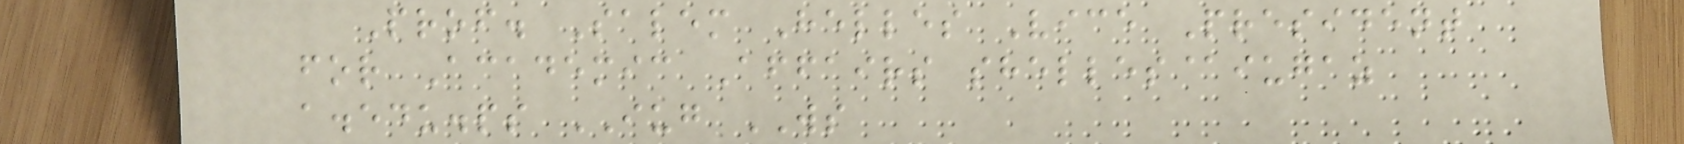Prof. Salem Helles Vice President
for Academic Affairs shelles@iugaz
a.edu.ps IUG WS
